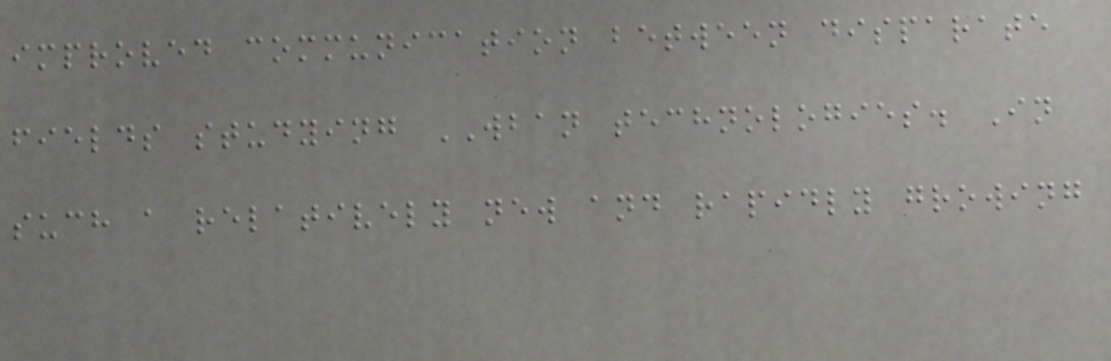improved communication between disparate
fields studying WBAN technologies. In
such a relatively new and rapidly growing
